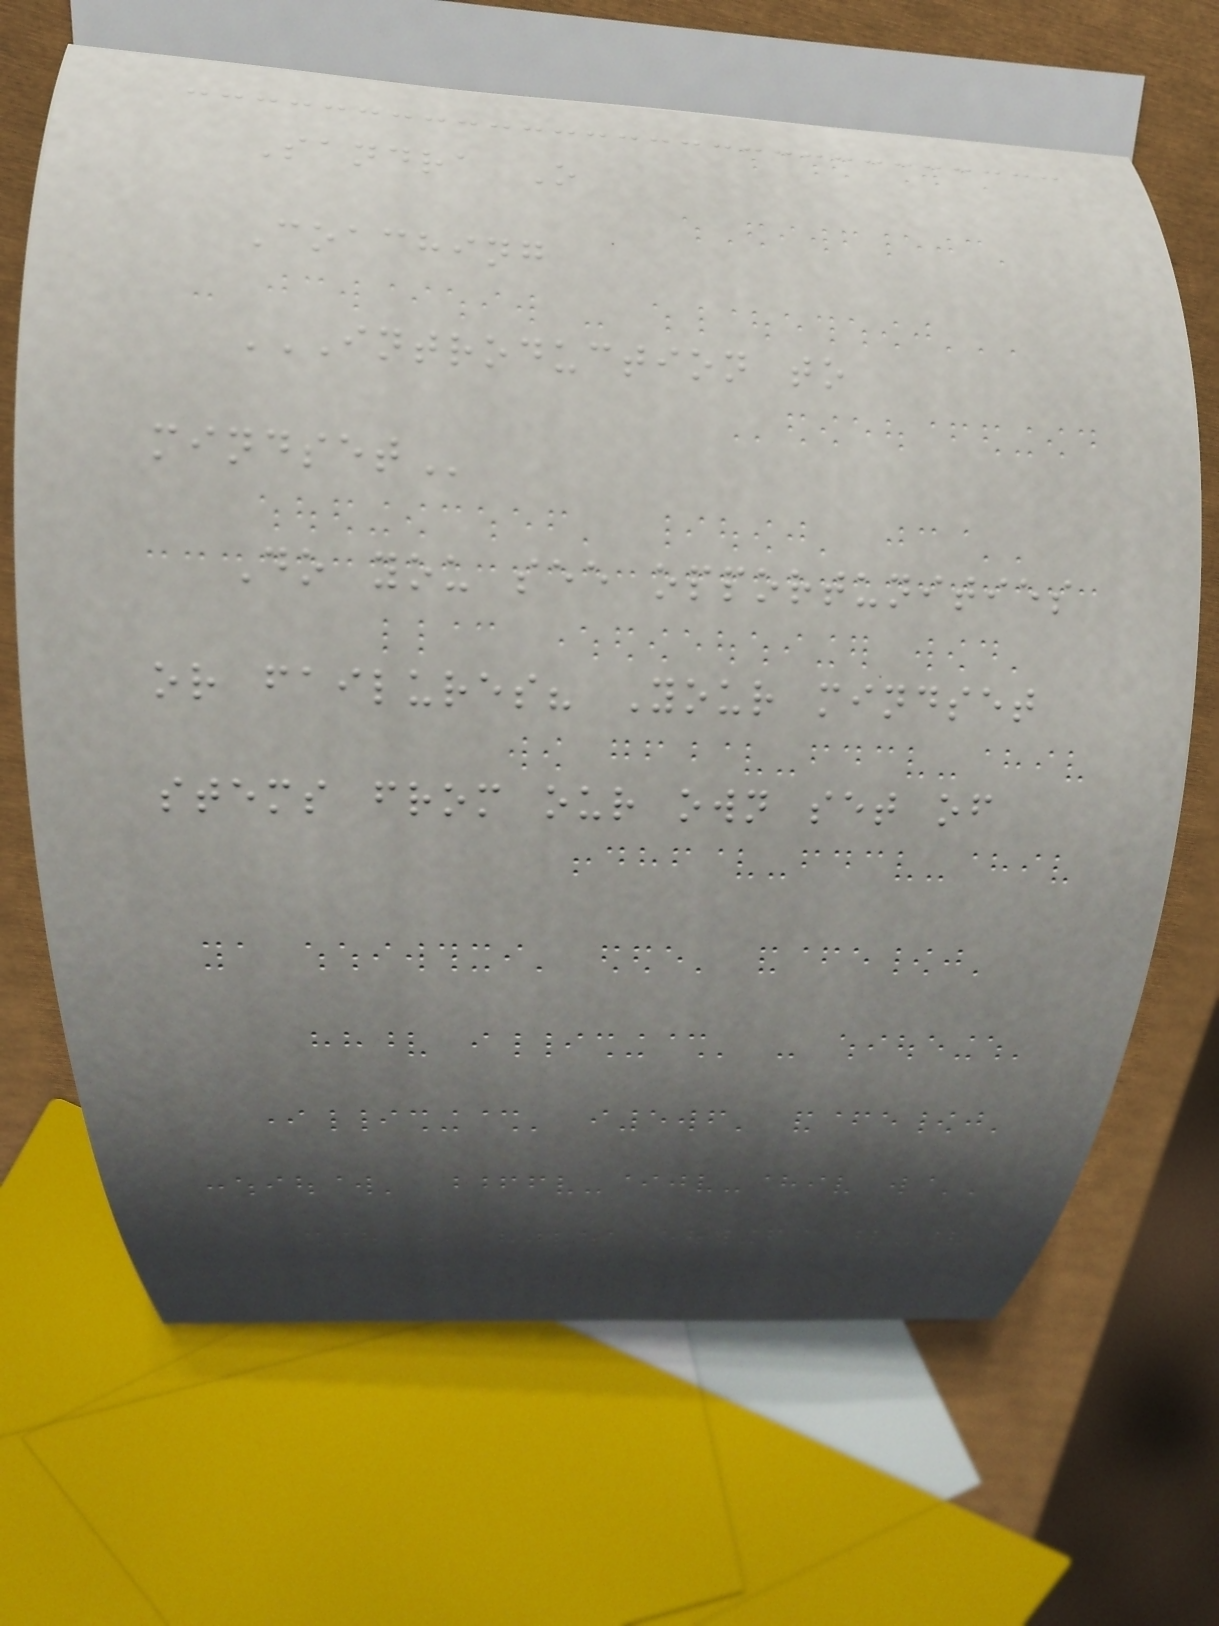Sandra O
Coaching
INTRODUCTION TO
MINDSET
Do you see opportunities
or failures? Your mindset
stems from our own set of
